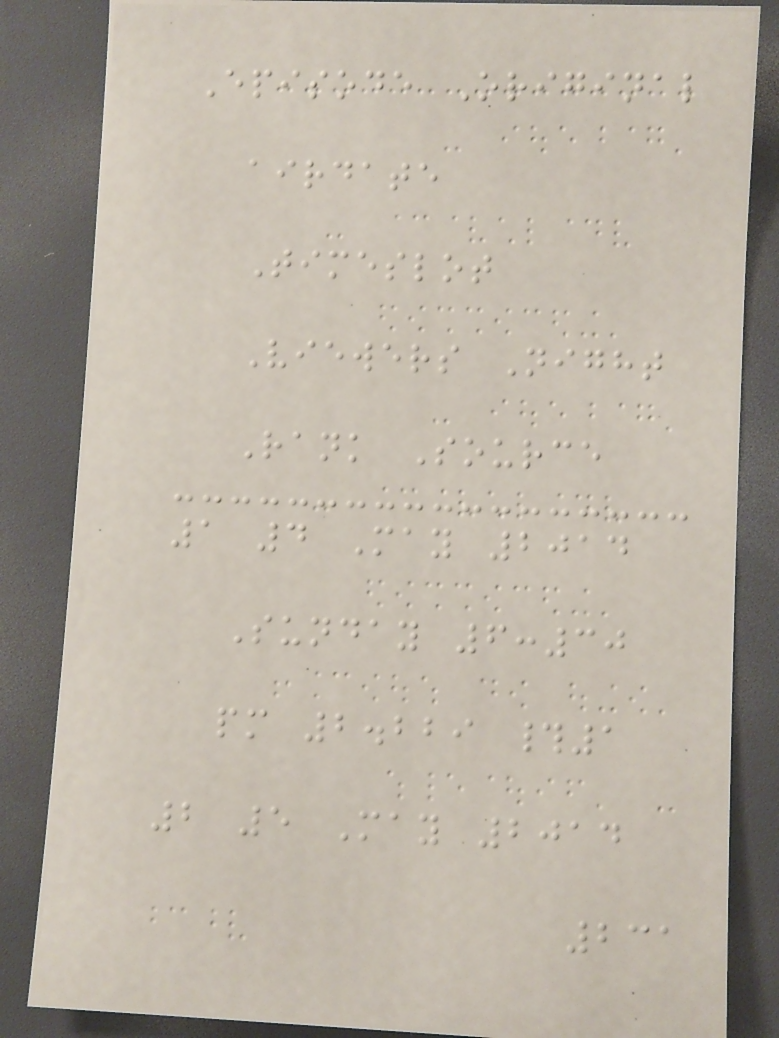Episode Original
airdate
Timeslot
Viewers Night
Rank Source
1 4 May 2014
Sunday 6:30
pm 2.229 #1
2 5 May 2014
231
